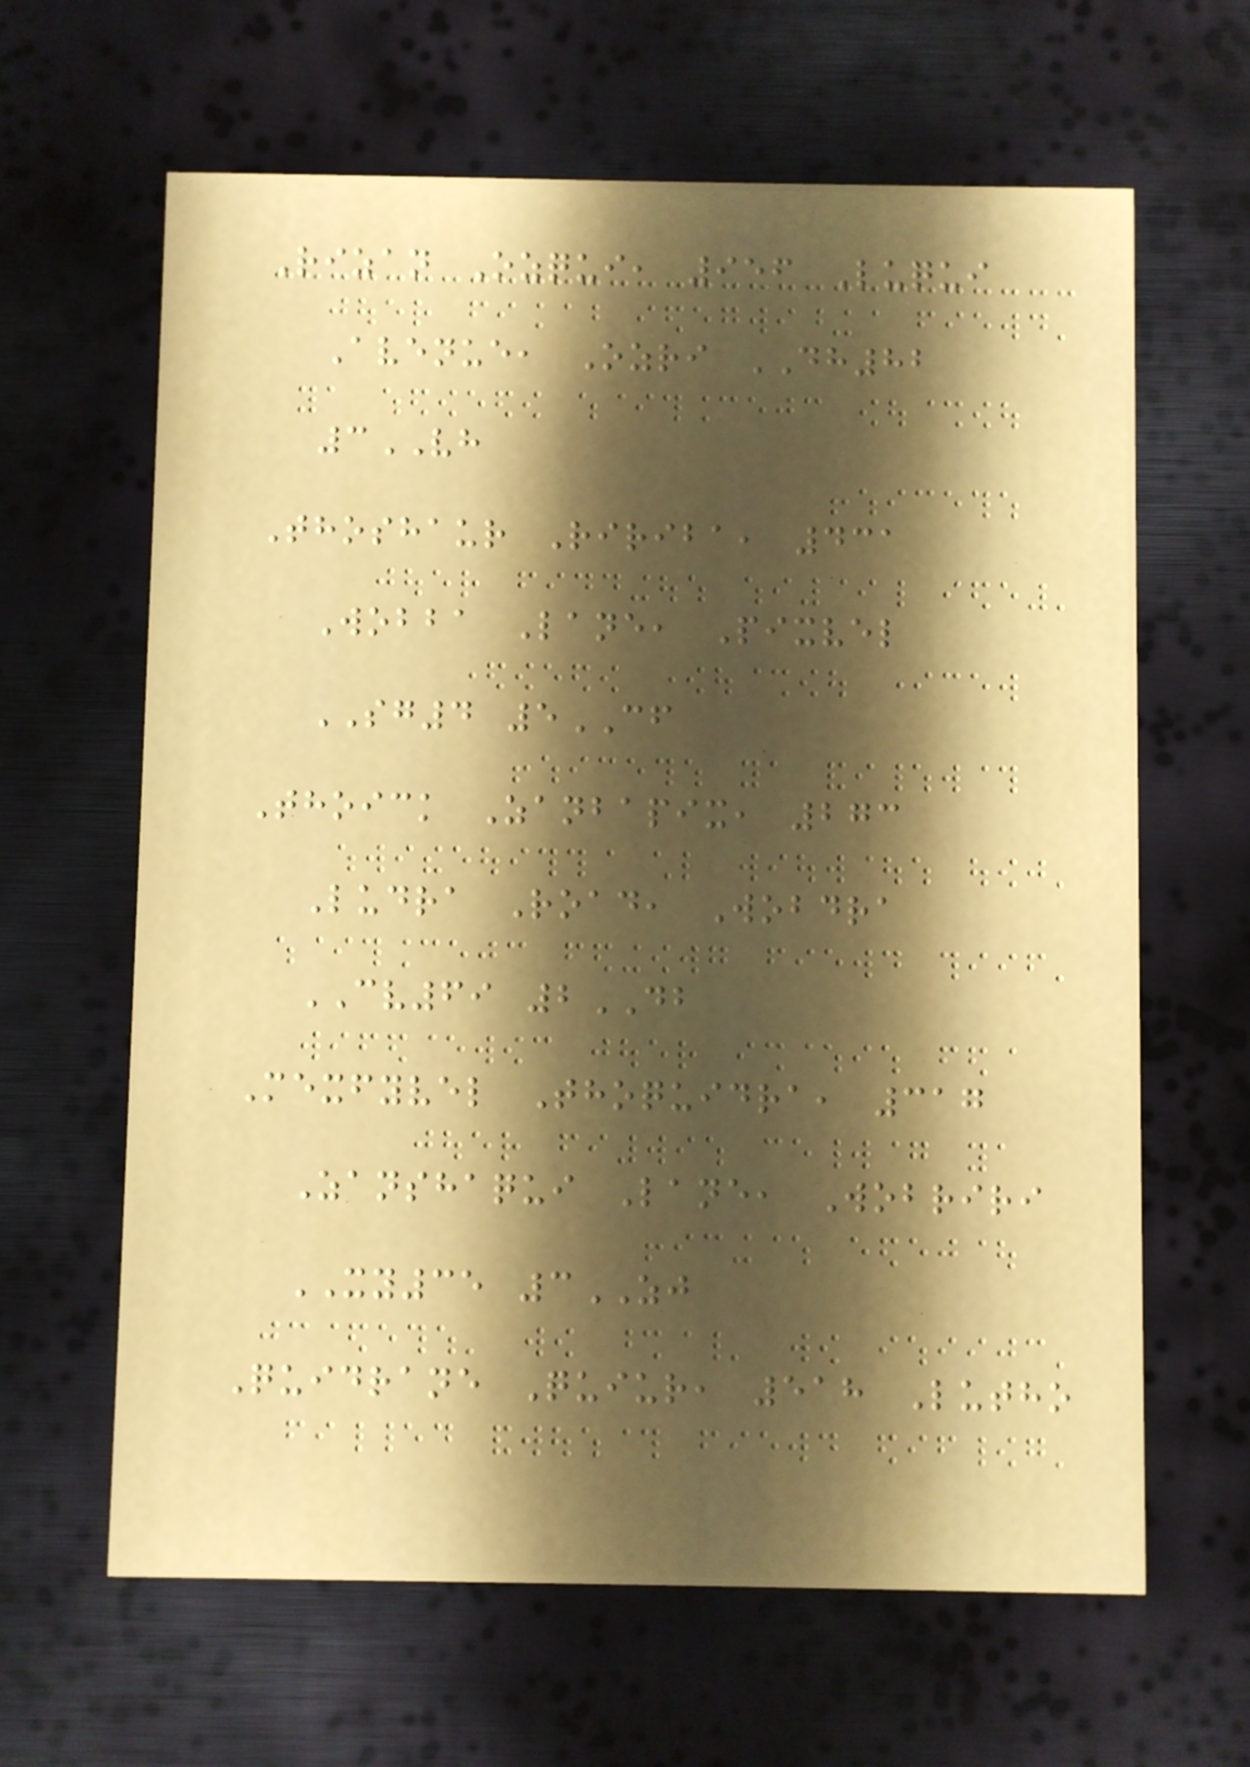Rizan Ozqui, 956 Luqui
Avenue, Ozri DH82
3VH
Thoshaur Ririba, 431
Wobba Lane, Pixvel
SG4 5CF
Thoick Zanbapix, 273
Ludra Road, Wobdra
CV69 2DB
Mexfyvel Thoquidra, 317
Zanshaqui Lane, Wobriri
XY35 3ZJ
Quidrane Quiur, 518 Lutho
